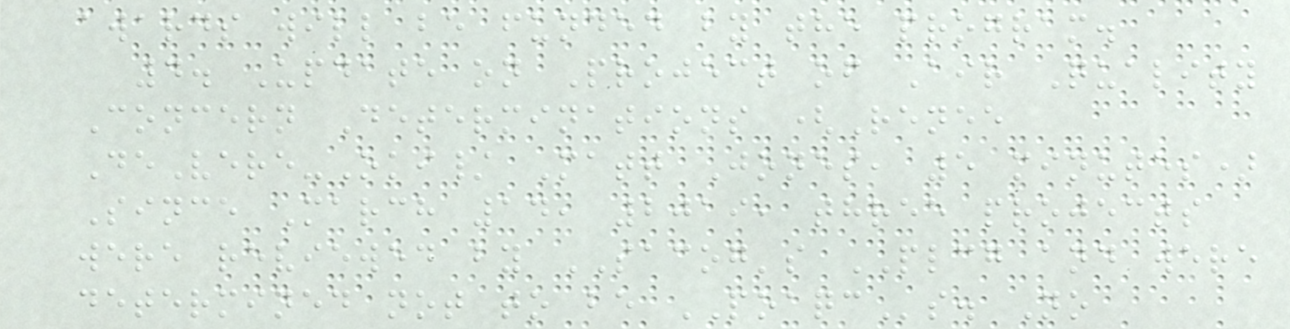awards will be funded by the program.
4. Update on Project of Air Quality
Concern Determinations (Renee
DeVere-Oki/ Matt Jones, 5 minutes)
Since March 14, 2019, three projects
were reviewed by SACOG's PLCG and were
determined not to be POAQCs. No
